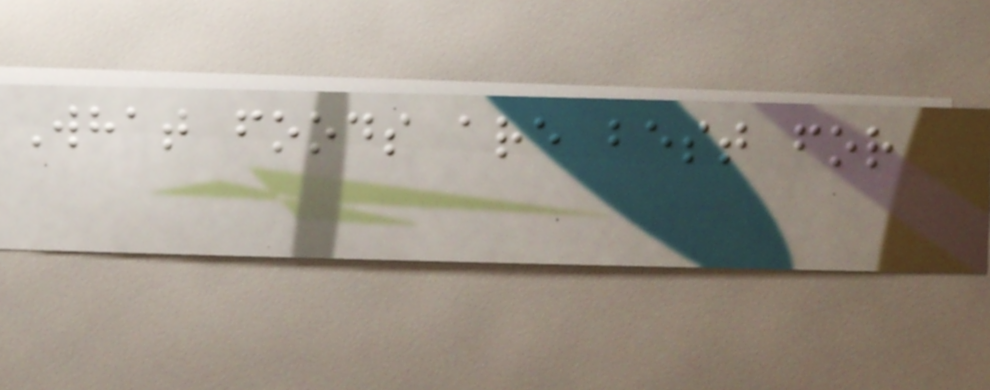What foods are best for
